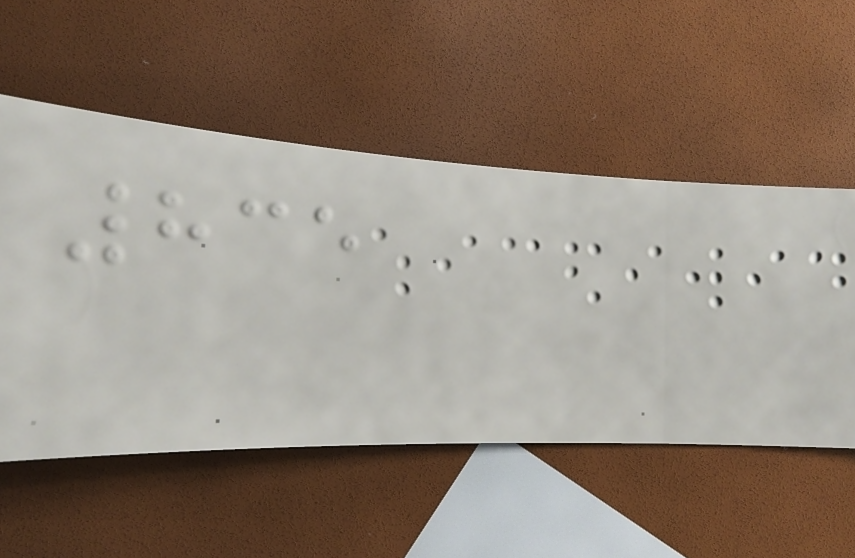835
